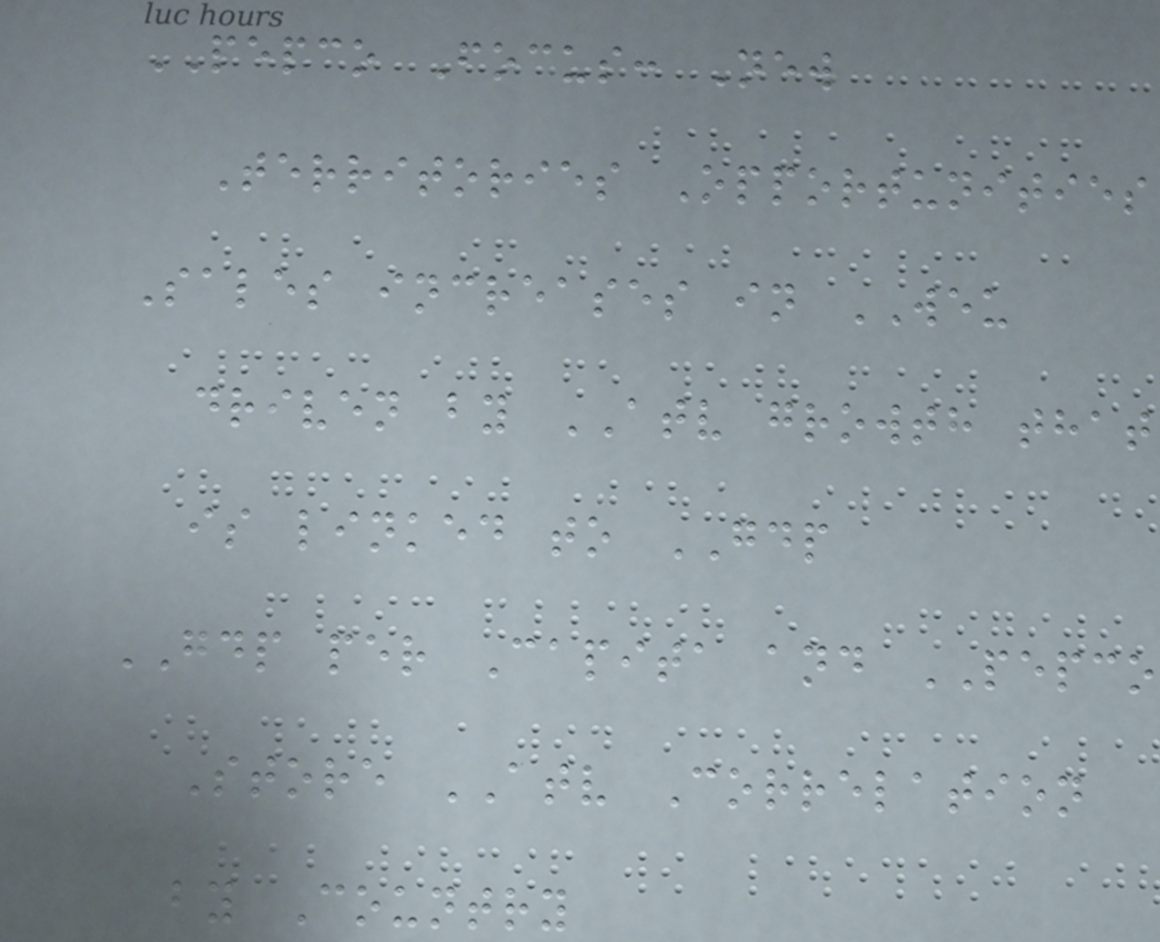PEPCO Focus: New
Territories Opportunities
Sales increases in WEU
driven by ATV growth that
is linked to GDP
GDP per Capita and PEPCO
Store ATV Correlation
by Country
